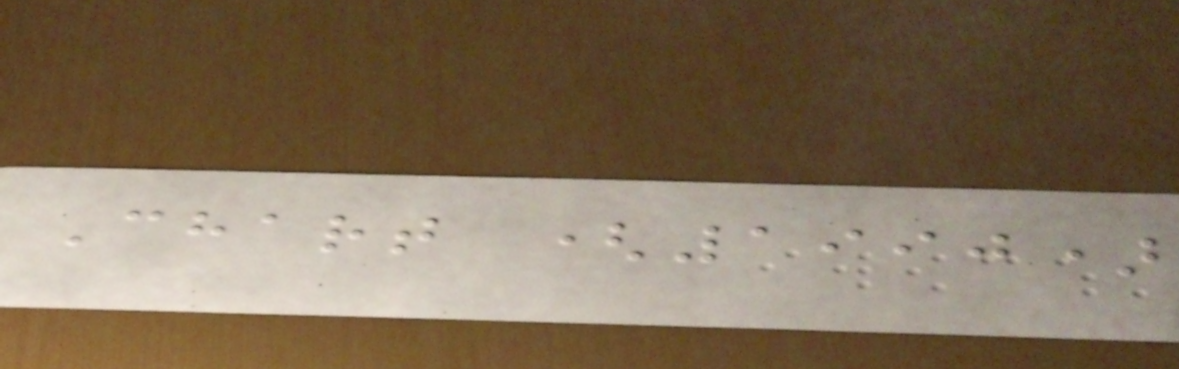Chart (1990)
